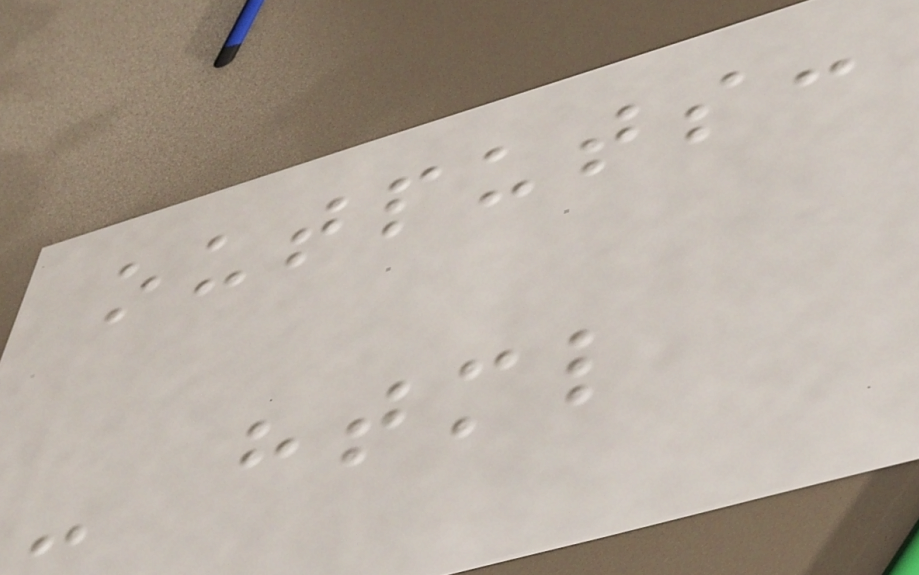outputs:
- html
